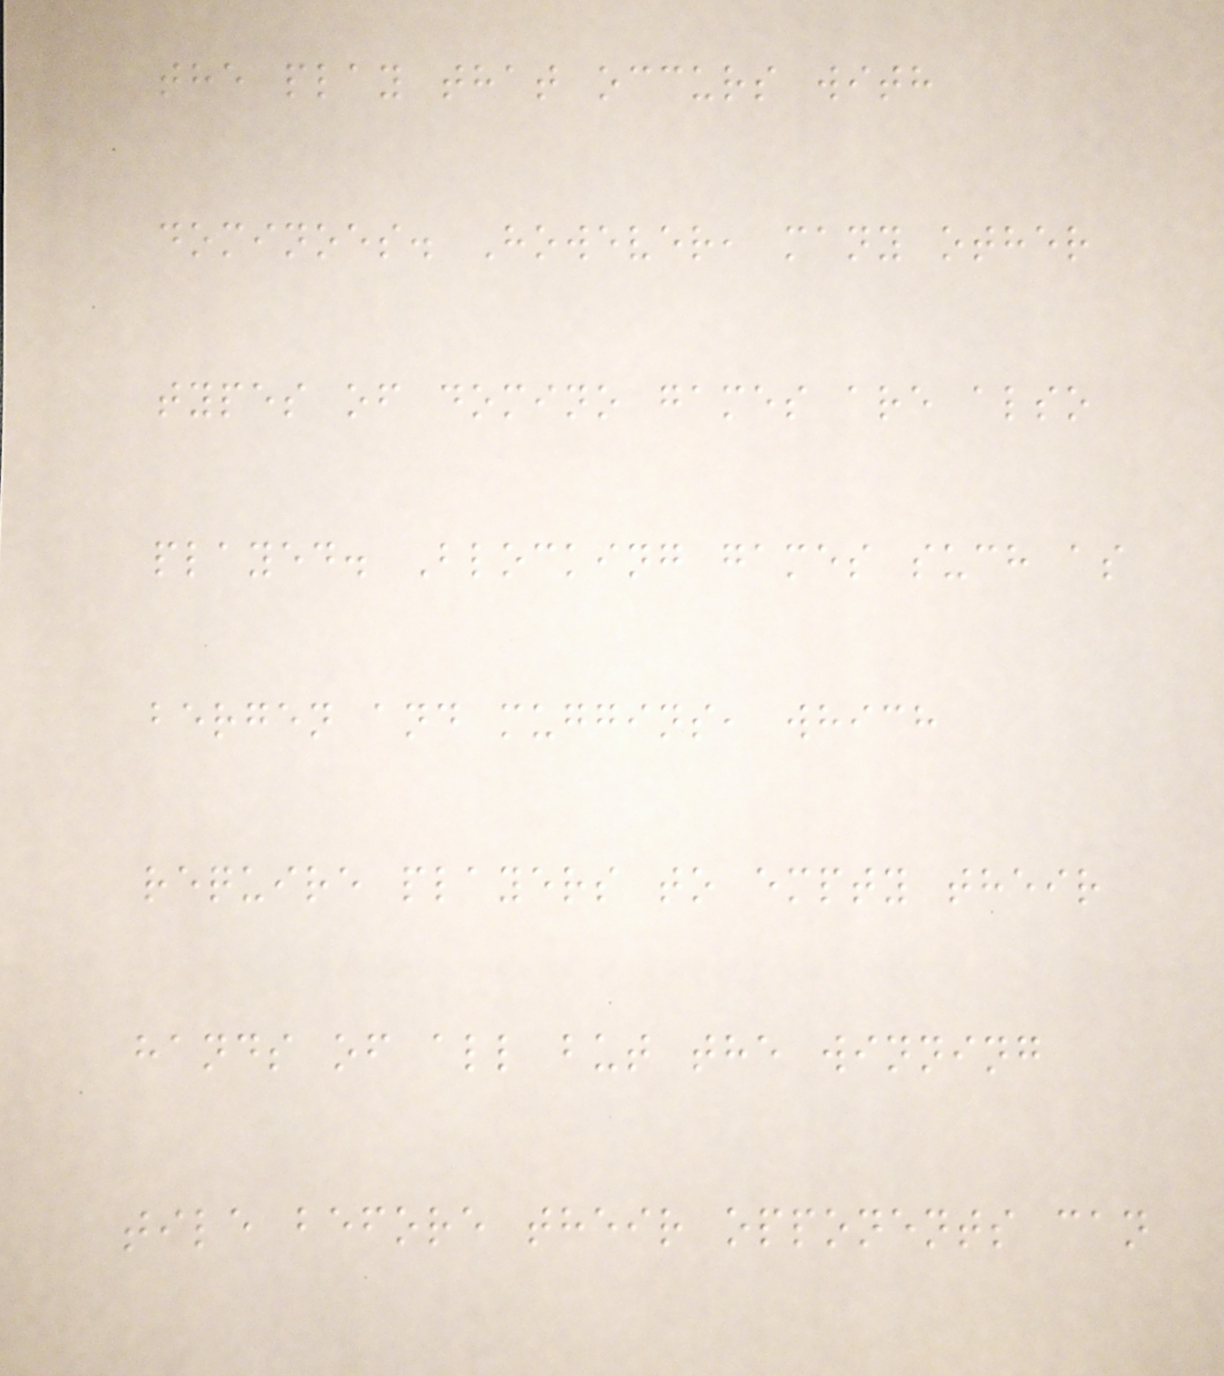the play that occurs with
dominoes. However, many other
types of domino games are also
played. Blocking games such as
bergen and muggins, which
require players to empty their
hands of all but the winning
tile before their opponents can
